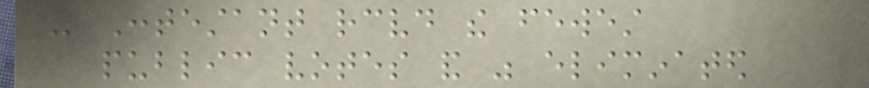- Contestant received the fewest
public votes and was eliminated
